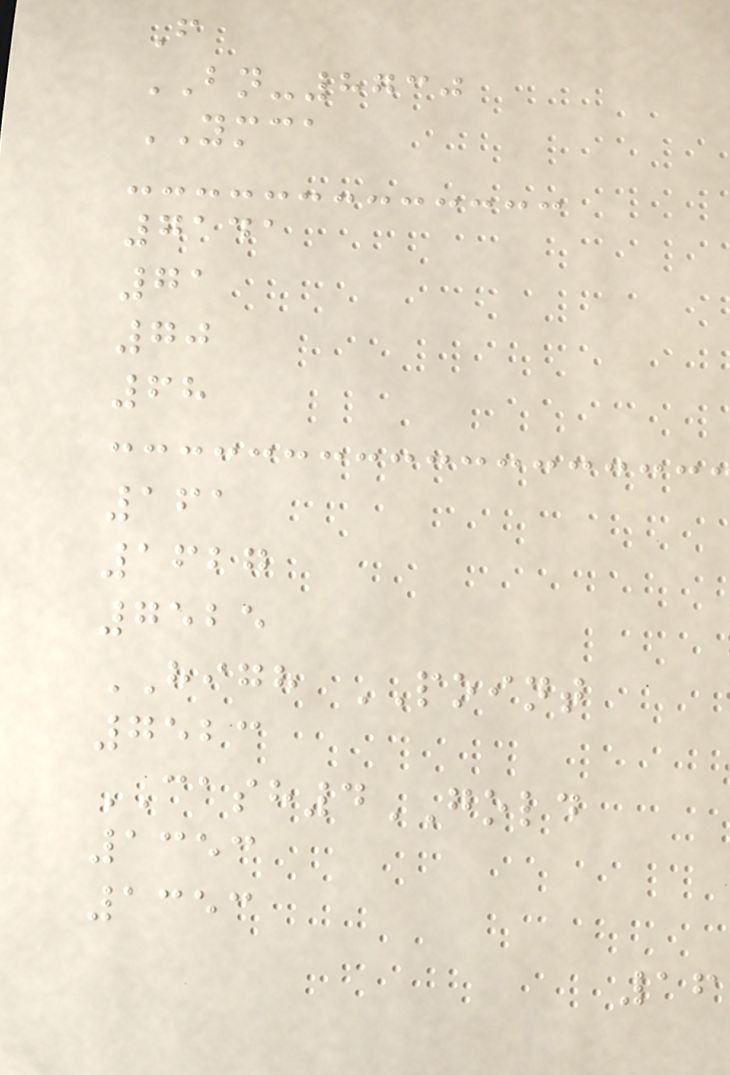F
BN-8730
YMCA
7141
71
70
68
161
1627
7525
HIGH POINT
7523
CASH4GOLD
1353
1353
16
